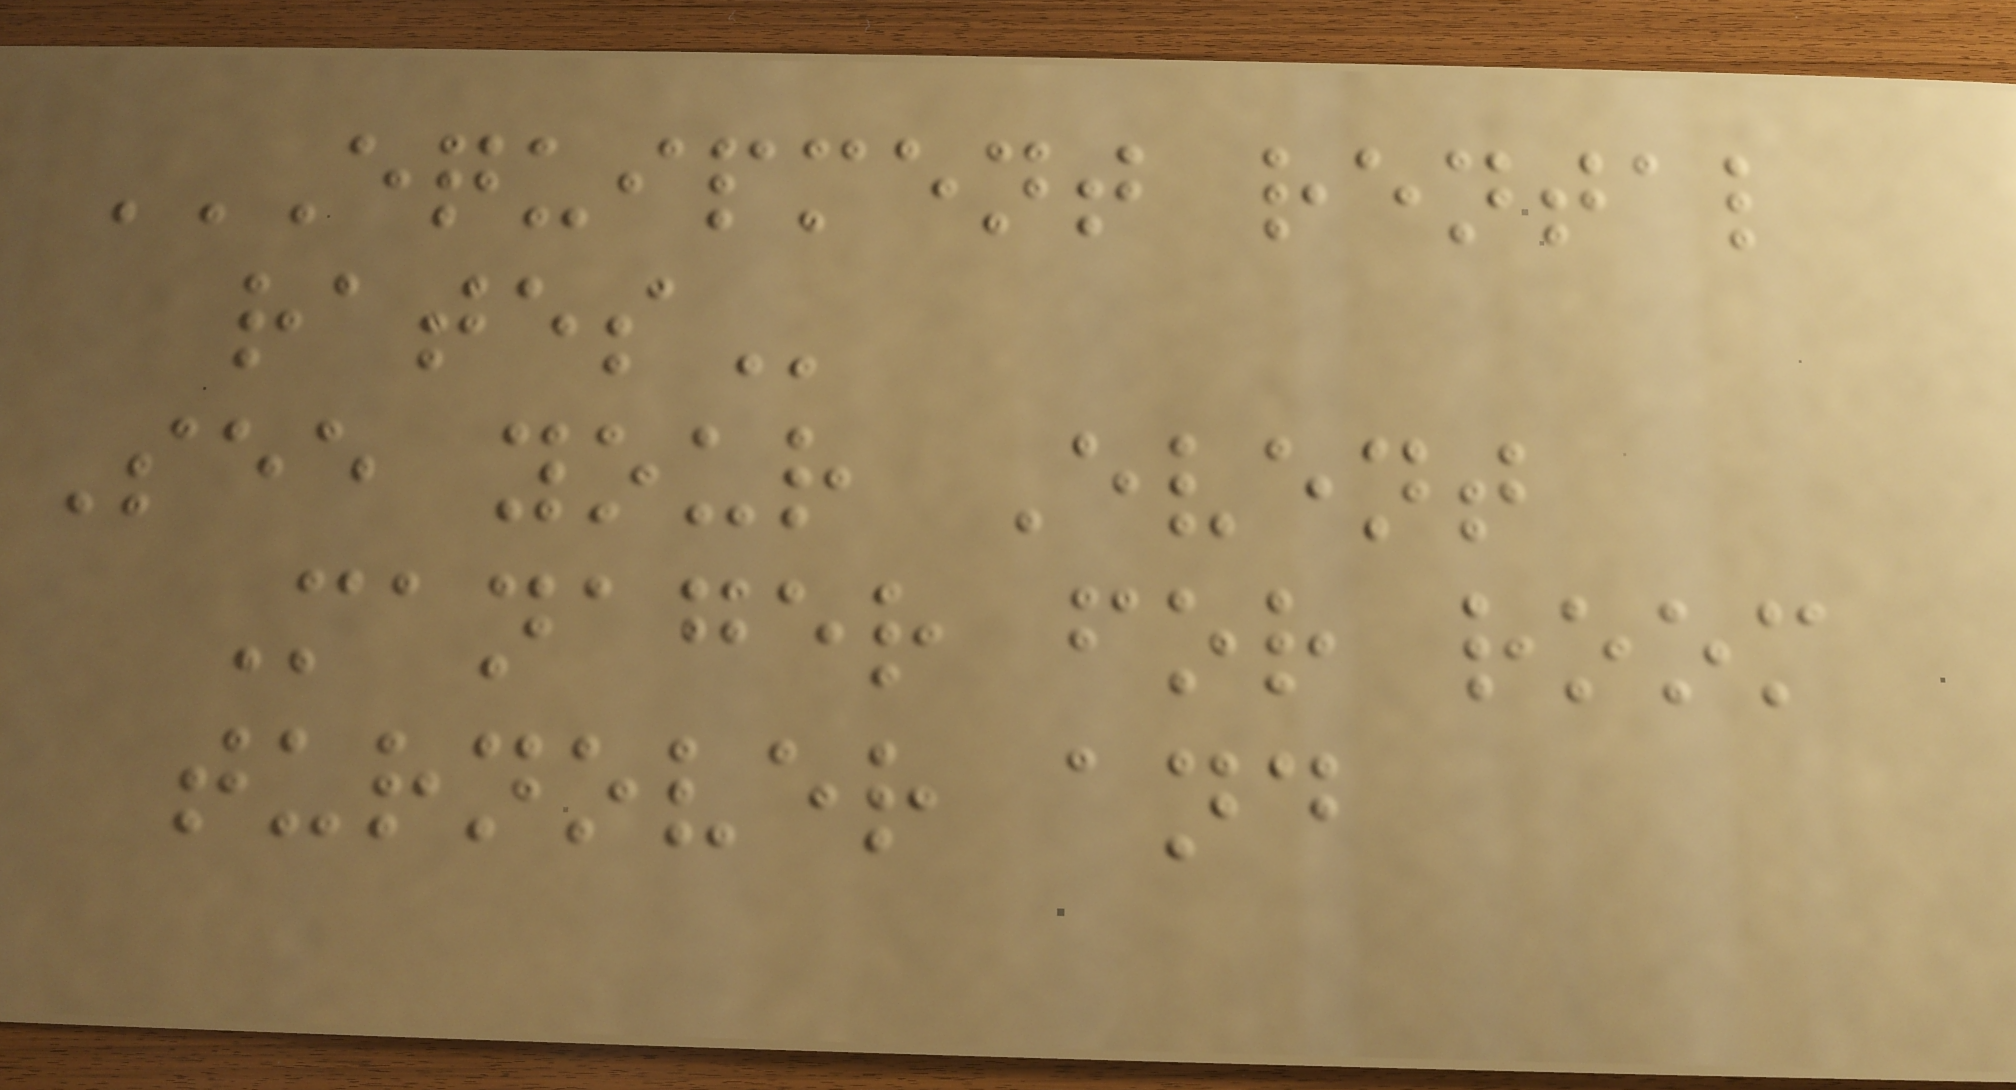EQUIPMENT RENTAL
RATES
See your Event
Manager for room
turnover and
